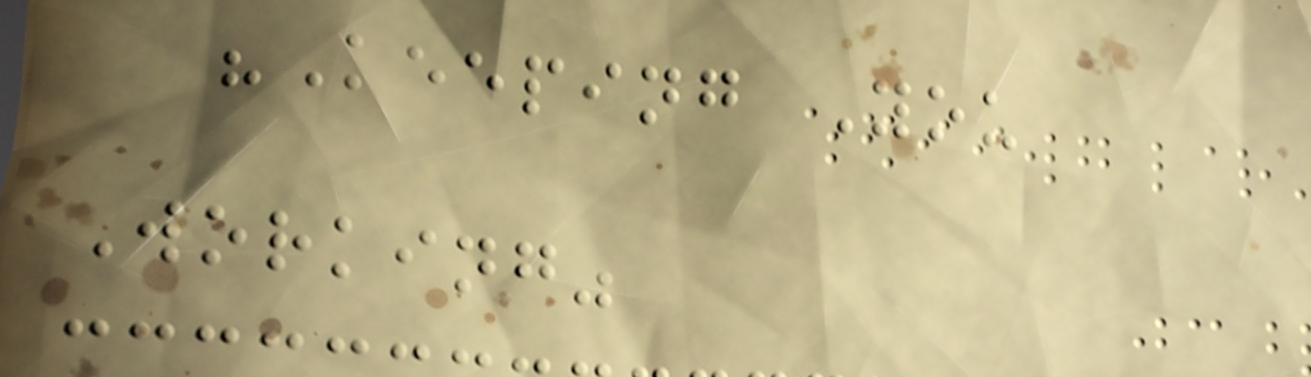"Keeping You
Working"
